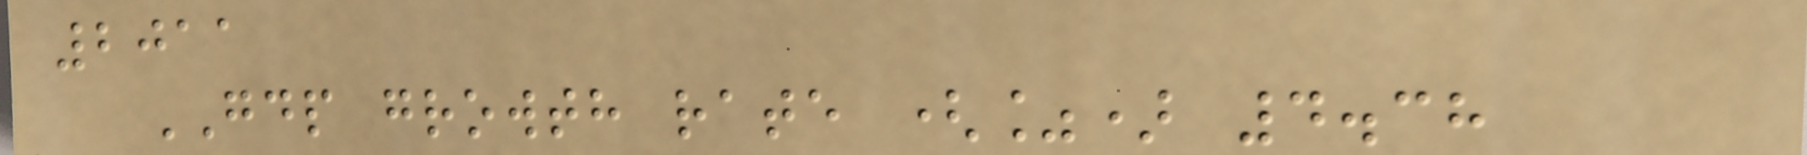2011
GDP growth rate (%) 4.38
